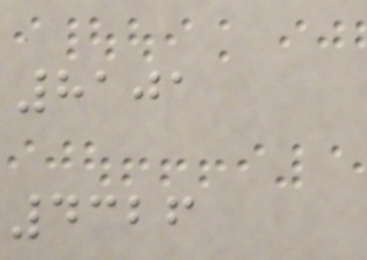8101
4326
